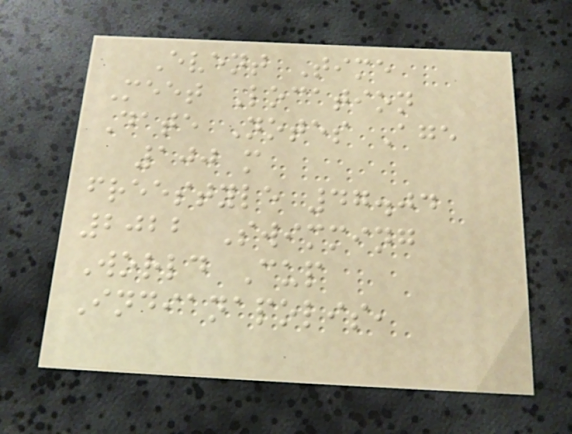Event Time
Meet Location
Date Notes Age
100 m
freestyle 47.04
2022 Swimming
World Cup
Indianapolis,
